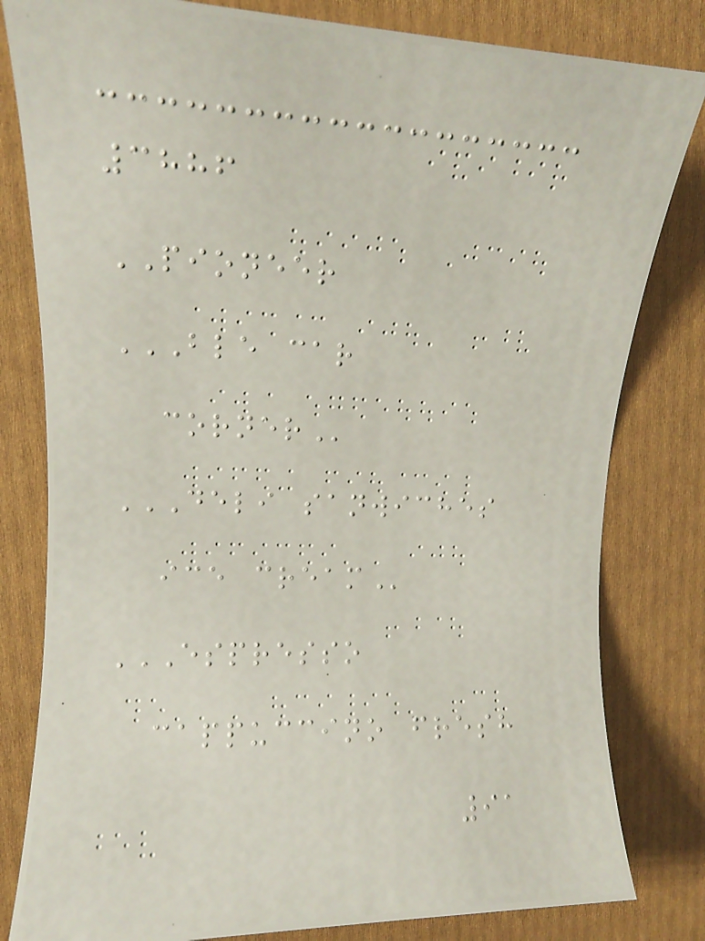3886
PIONEER
BLE CAR
CORNER
DELI SANWICHES
ICE CREAM
ESPRESSO
CAPPUCCINO FRESH
91
